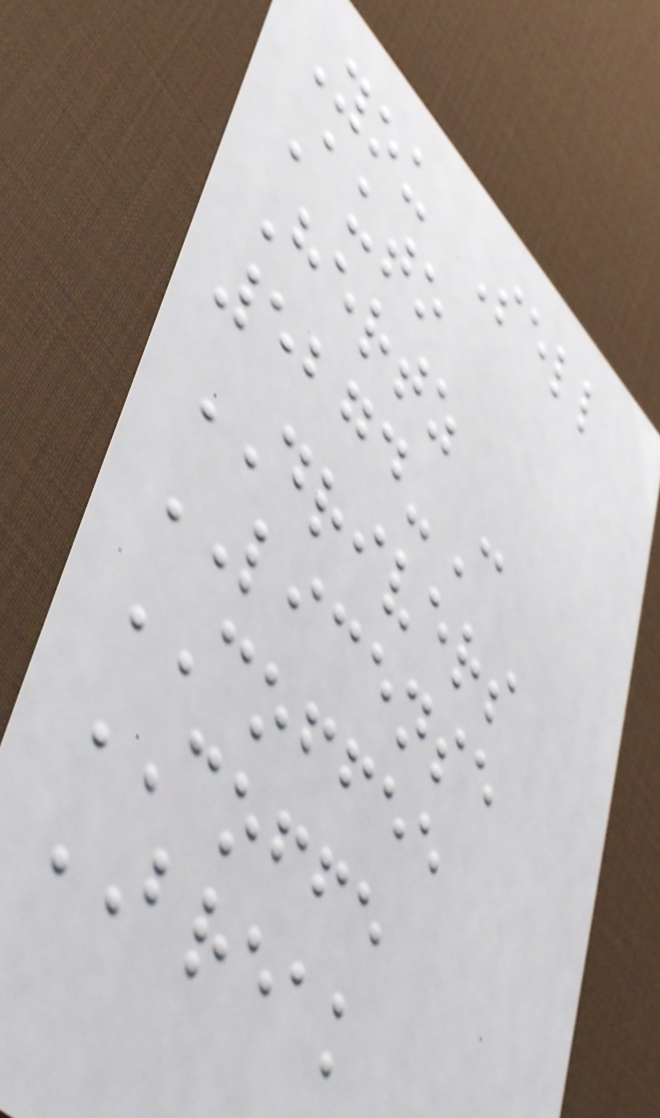You Sell
Auto
Hertz
5274-C
DRIVERS
LICENSE
COFFEE
COFFE
BREAK
